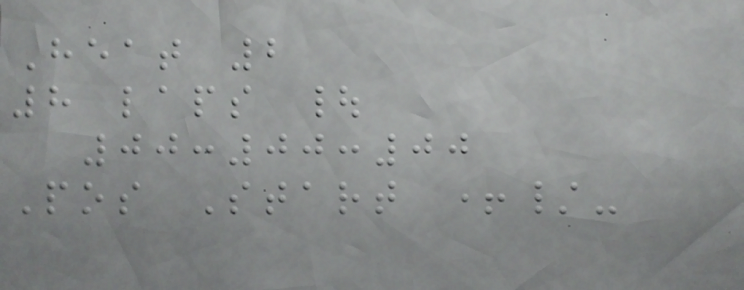Heat 2
8 laps |
00:00:00
Pos Start +/-
